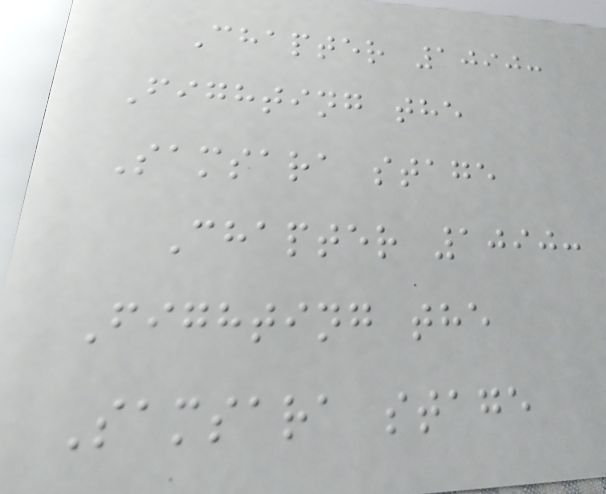Chapter 1090:
Fighting the
Samsara stage
Chapter 1090:
Fighting the
Samsara stage
